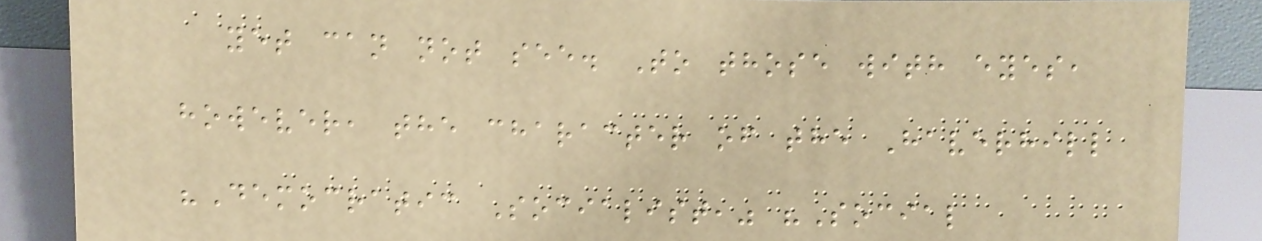yet can not see. To those with eyes,
however, the character of the Haverhill
"Democratic Socialist," "Social
